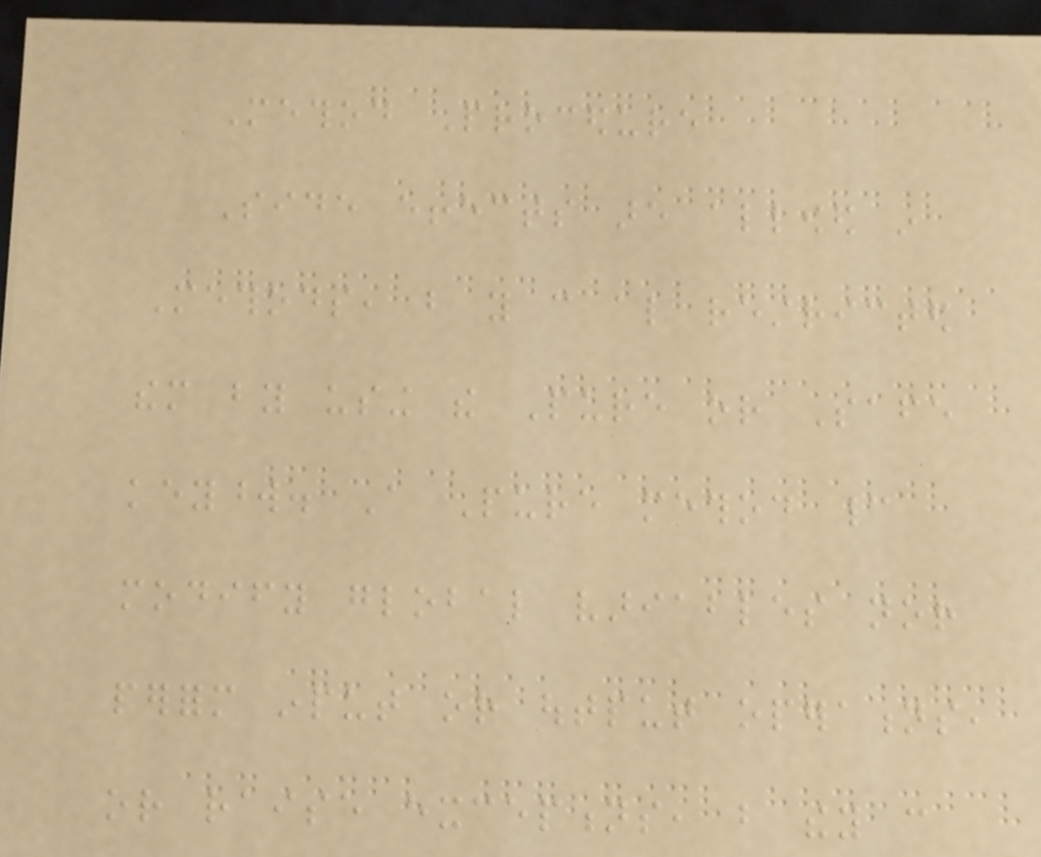Method Procedure
Side effects are allowed in
Methods, but you can also restricted
them by using the Pure or Safe
keyword. A Pure method cannot
modify global variables nor
perform input or output operations,
or raise exceptions, but they can
